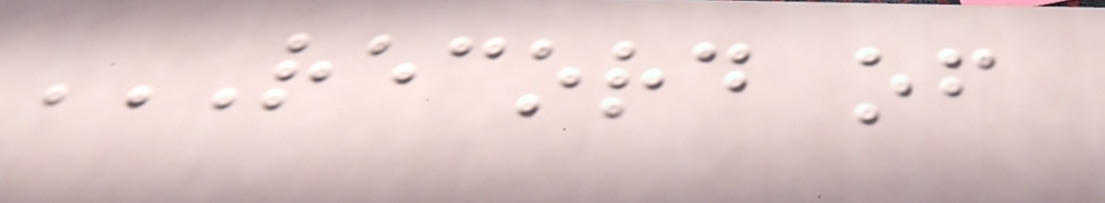RECORD OF
